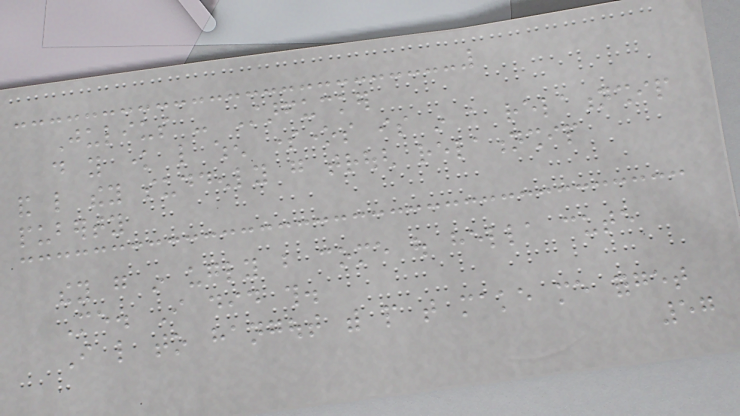Julius - Starfucker
do you know like when someones is in a relationship
and like they suddenly go trough relationship
puberty
they go in ugly but come out hella cute
Me. I did this.
I like to hangout with people that make me forget
57
